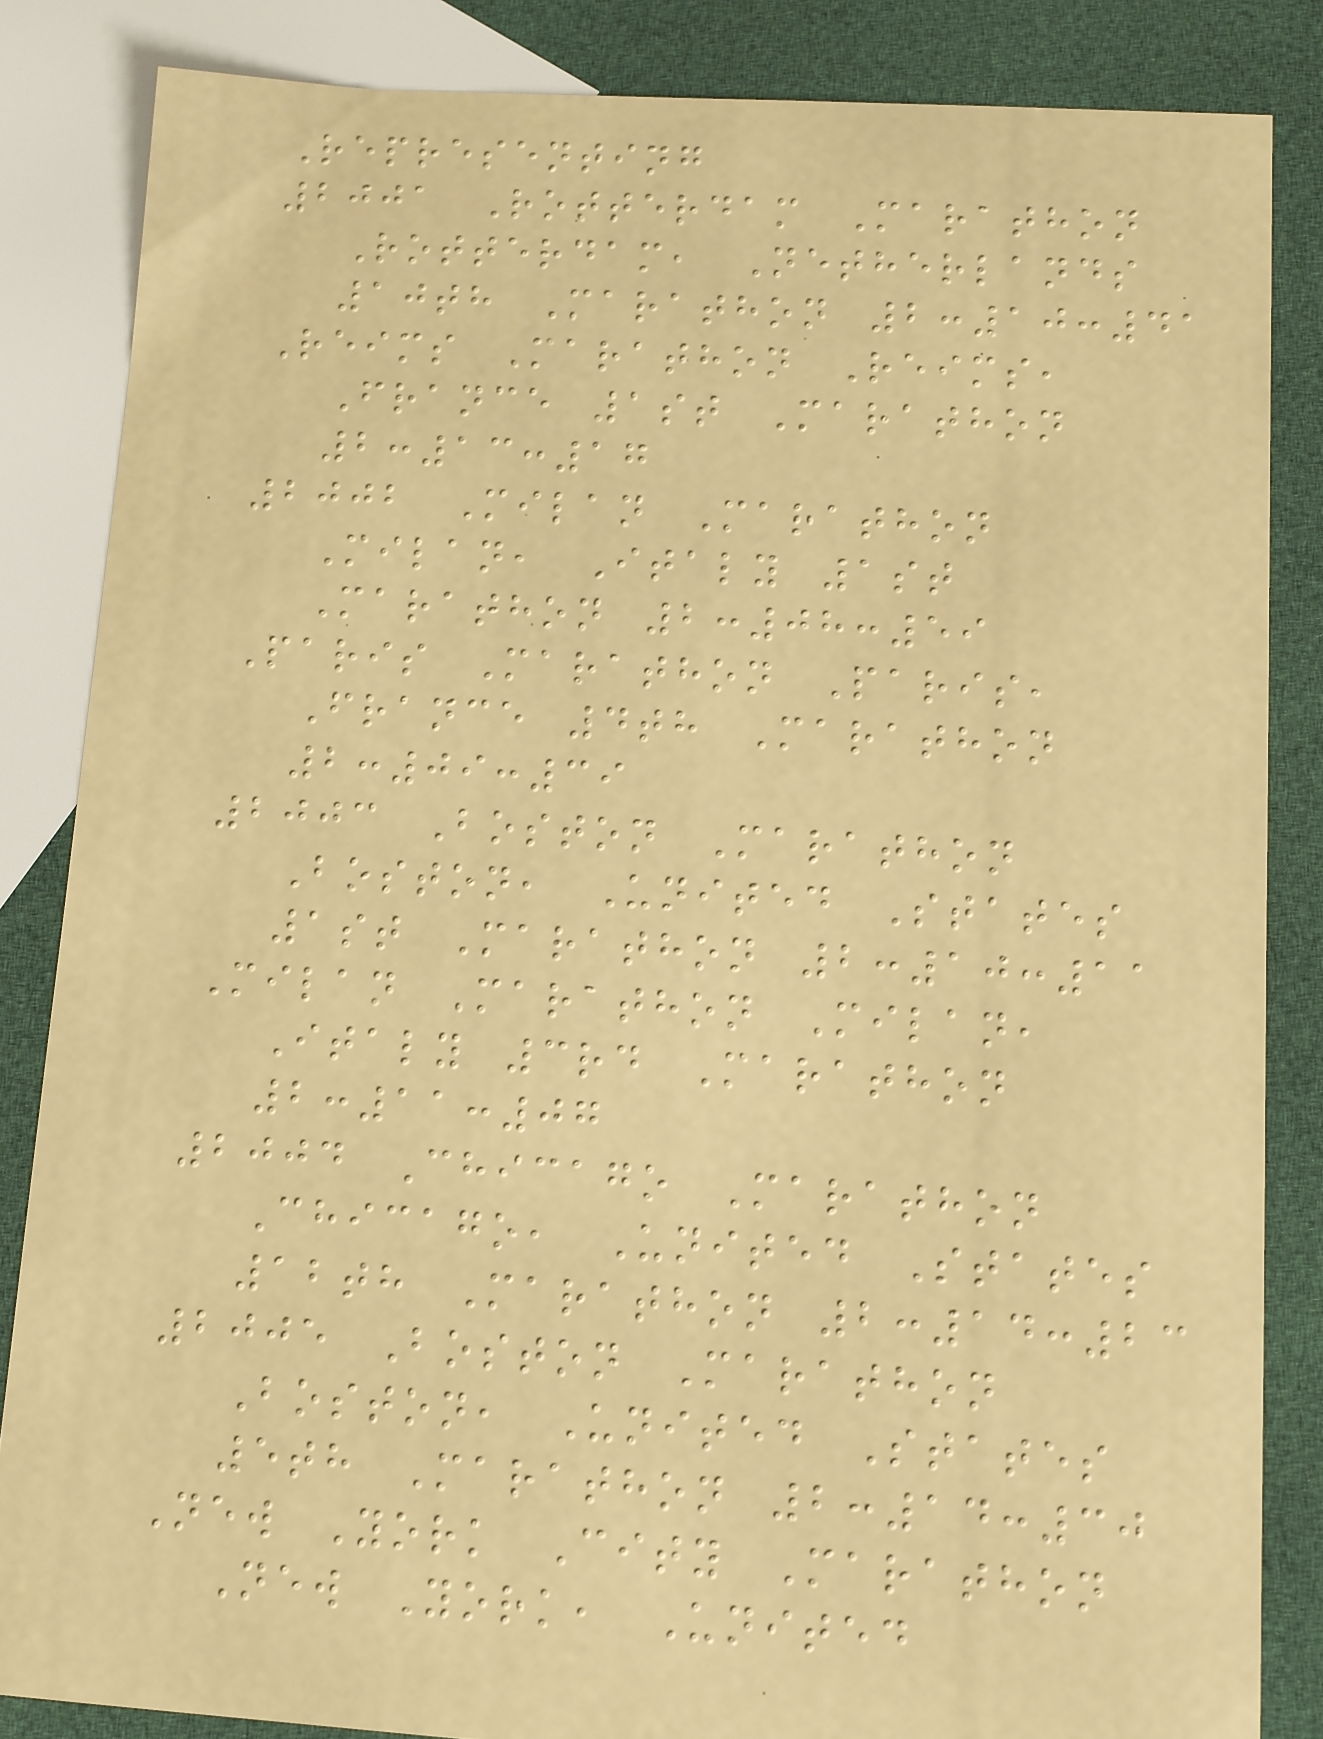Representing
2001 Rotterdam Marathon
Rotterdam, Netherlands
10th Marathon 2:10:41
Reims Marathon Reims,
France 1st Marathon
2:13:17
2002 Milan Marathon
Milan, Italy 1st
Marathon 2:08:59
Paris Marathon Paris,
France 4th Marathon
2:09:39
2003 Boston Marathon
Boston, United States
1st Marathon 2:10:11
Milan Marathon Milan,
Italy 3rd Marathon
2:11:07
2004 Chicago Marathon
Chicago, United States
12th Marathon 2:14:23
2005 Boston Marathon
Boston, United States
5th Marathon 2:14:30
New York City Marathon
New York, United
